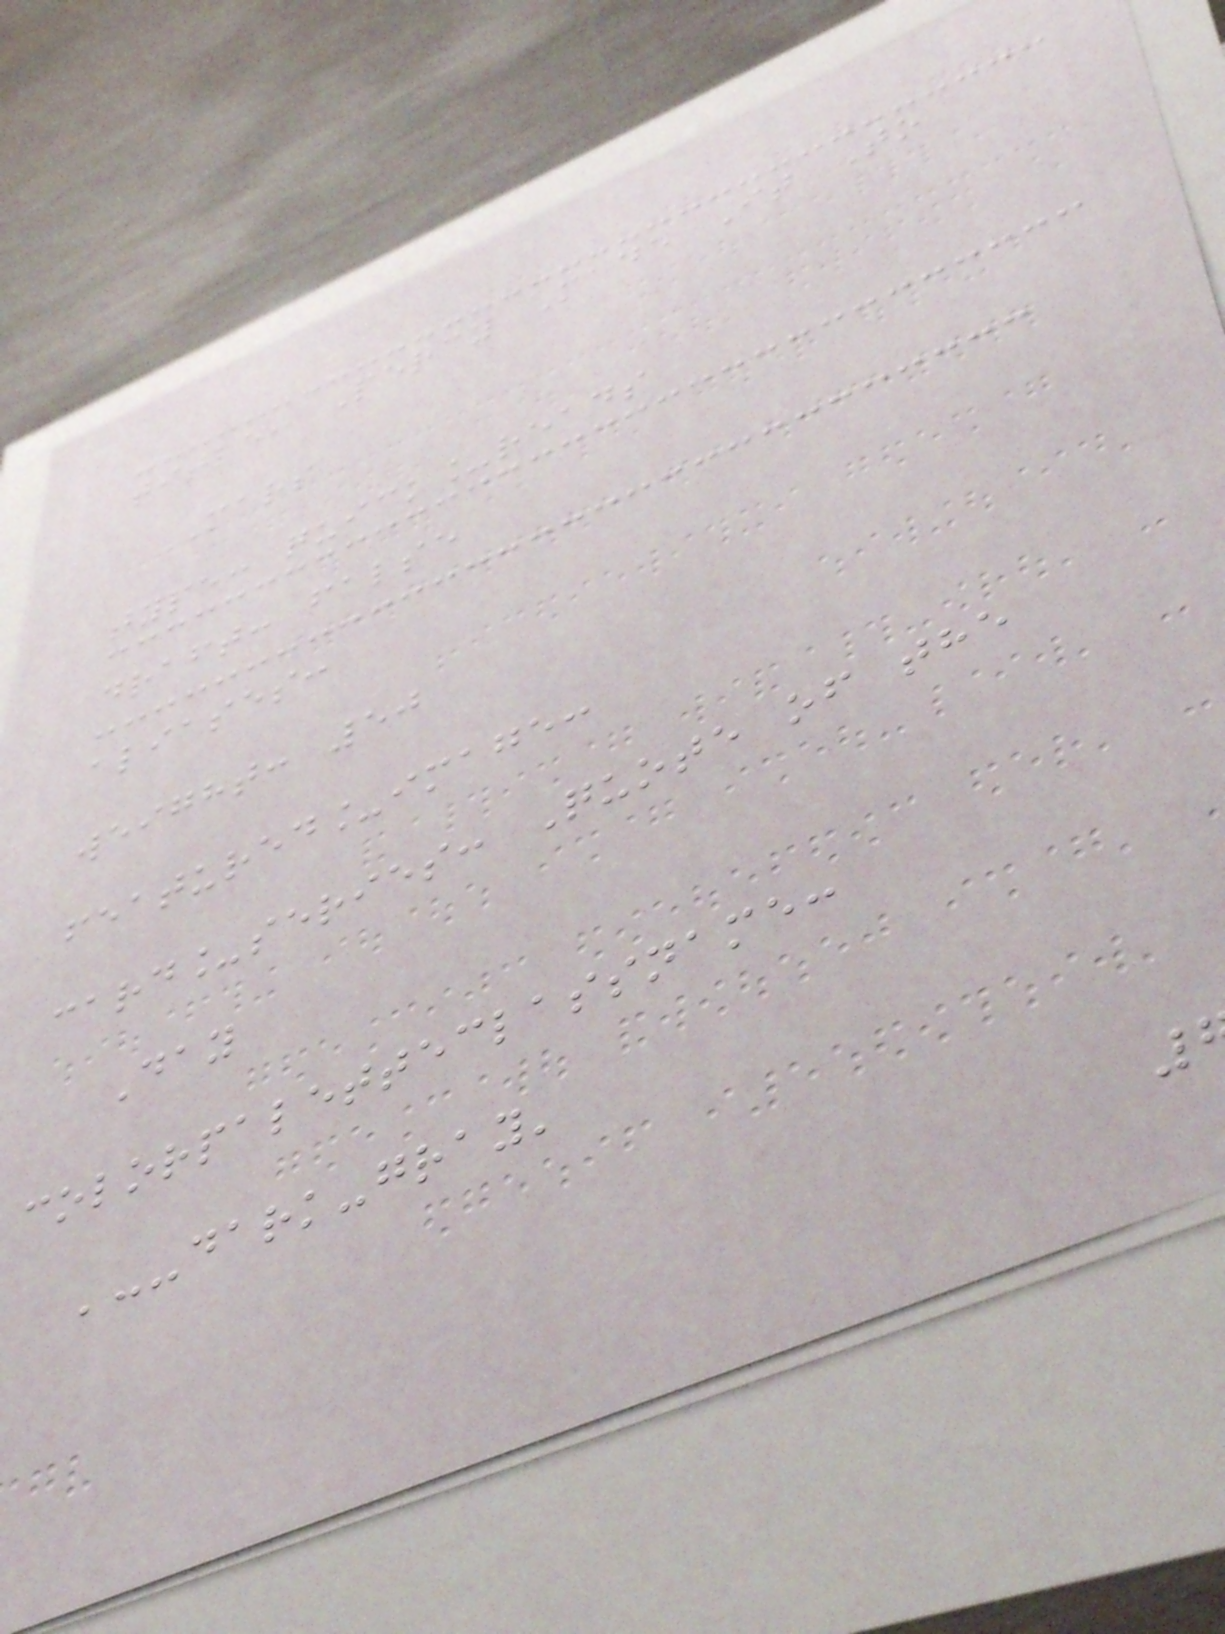title: Percy Made It To
Mars
type: quick_reads
draft: false
aliases:
weight: 50
featured_image:
card_series: Quote of the
Day
colorpaletteclassname:
'--dark-gray'
